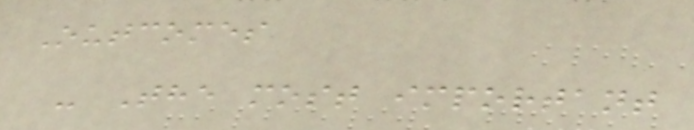Outcomes
- The most important
